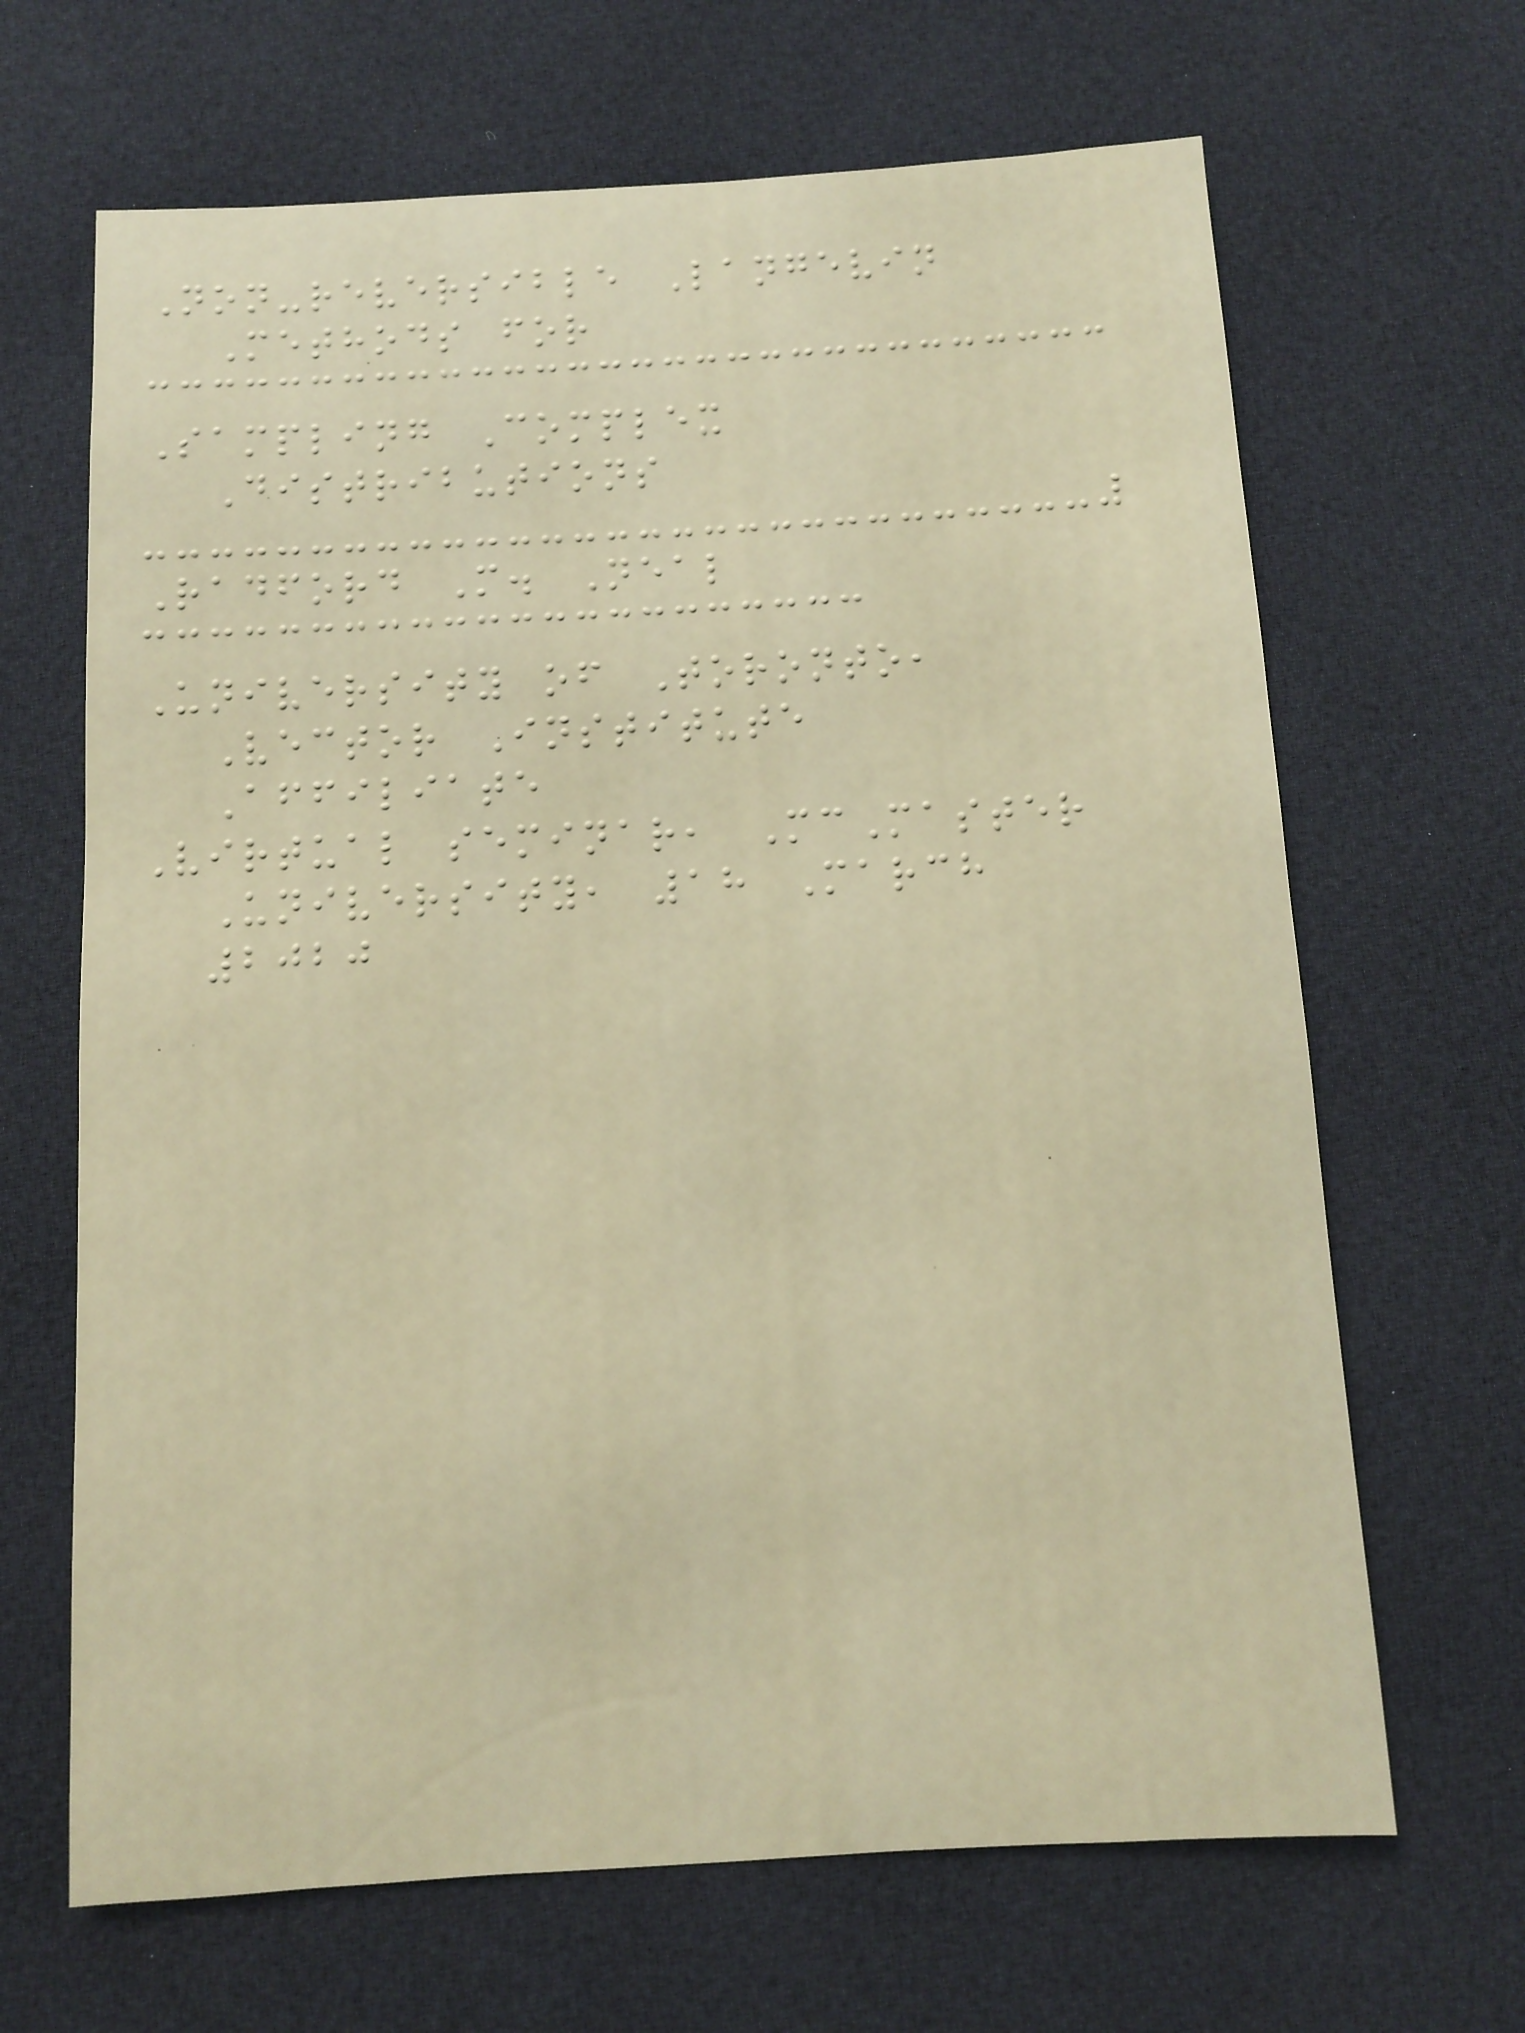Non-reversible Langevin
Methods for
Sampling Complex
Distributions
Radford M. Neal
University of Toronto,
Vector Institute
Affiliate
Virtual seminar, McMaster
University, 18 March
2020
